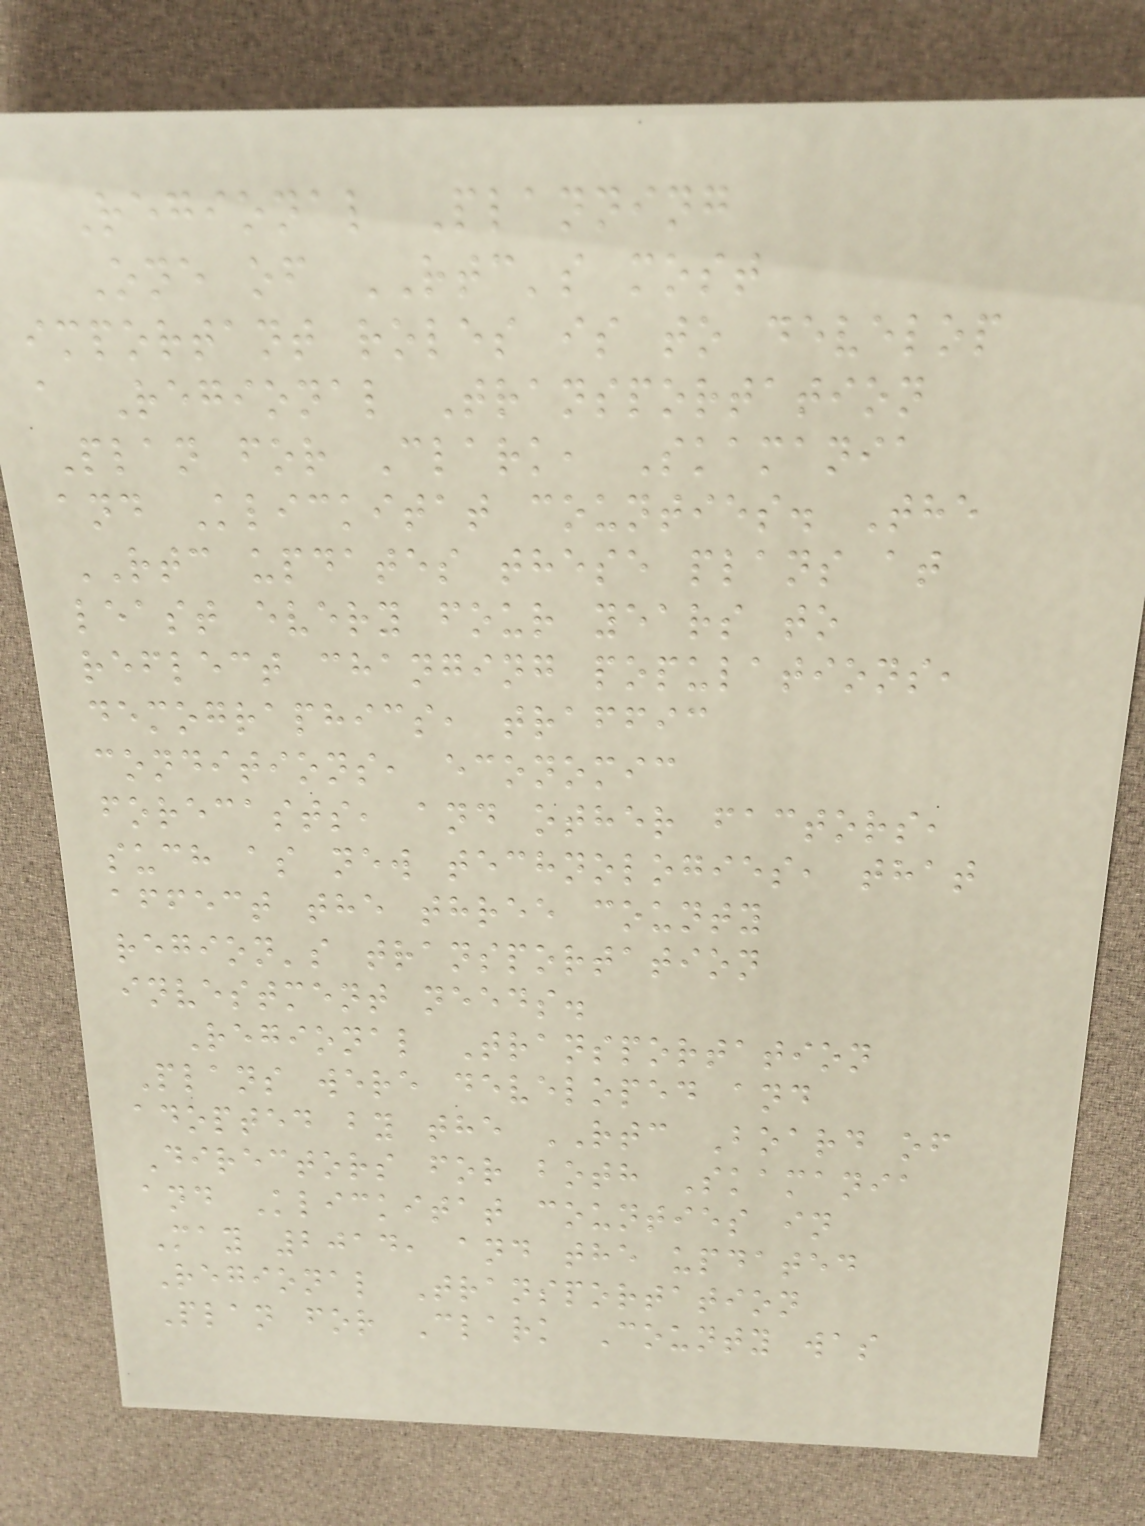Regional Planning
One of RTC's most
important roles is to develop
a Regional Transportation
Plan for Clark, Skamania
and Klickitat counties. The
RTC updates these plans at
least every four years to
reflect changing populations,
demographics, traffic
conditions, economic
forecasts, and other factors,
such as new technologies, that
affect the three county
region's transportation
investment needs.
Regional Transportation
Plans were developed and
adopted by the RTC Board of
Directors for both Skamania
and Klickitat counties in
May 2014, and the updated
Regional Transportation
Plan for Clark County was
